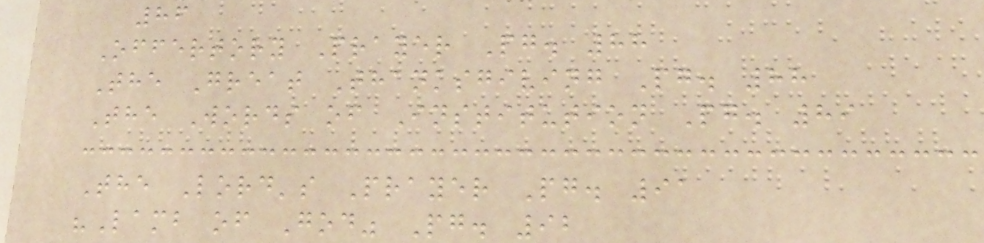86
Offertory Prayer Pg. 88
The Great Thanksgiving Pg. 88
The Words of Institution Pg. 89
The Lord's Prayer Pg. 91
"Lamb of God" Pg. 92
